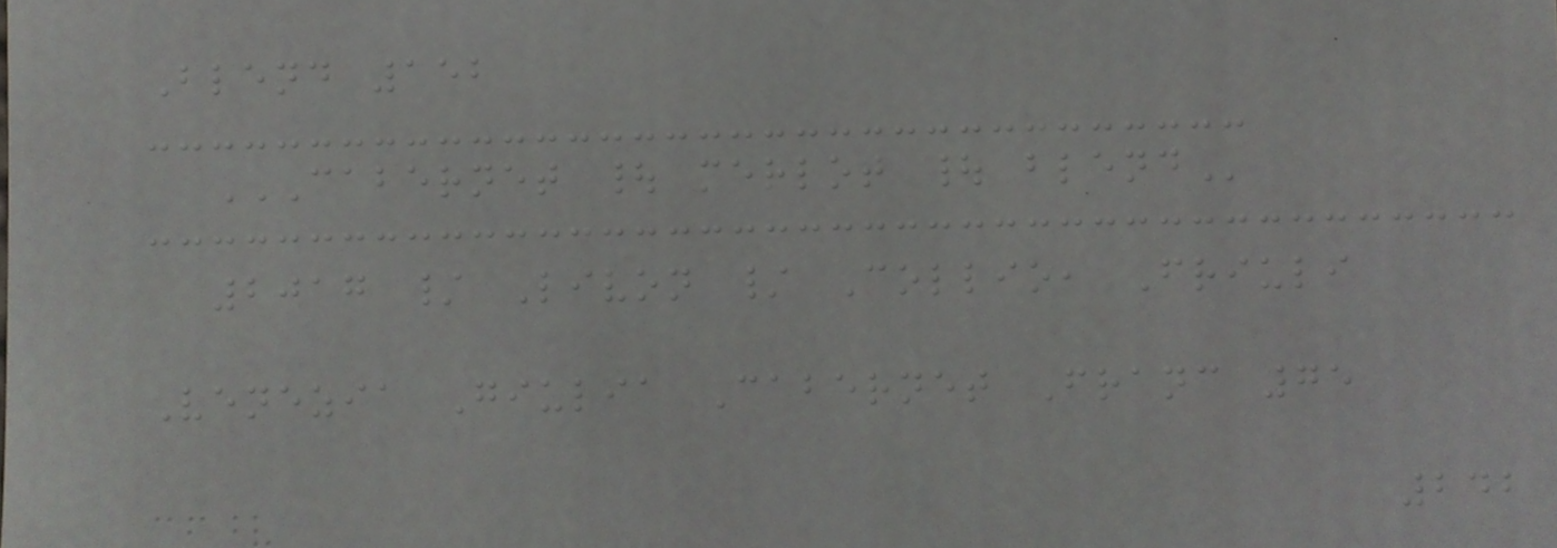Blend 152
CABERNET | MERLOT | BLEND
2017 / Livon / Collio, Friuli
Venezia Giulia Cabernet Franc 75
242
